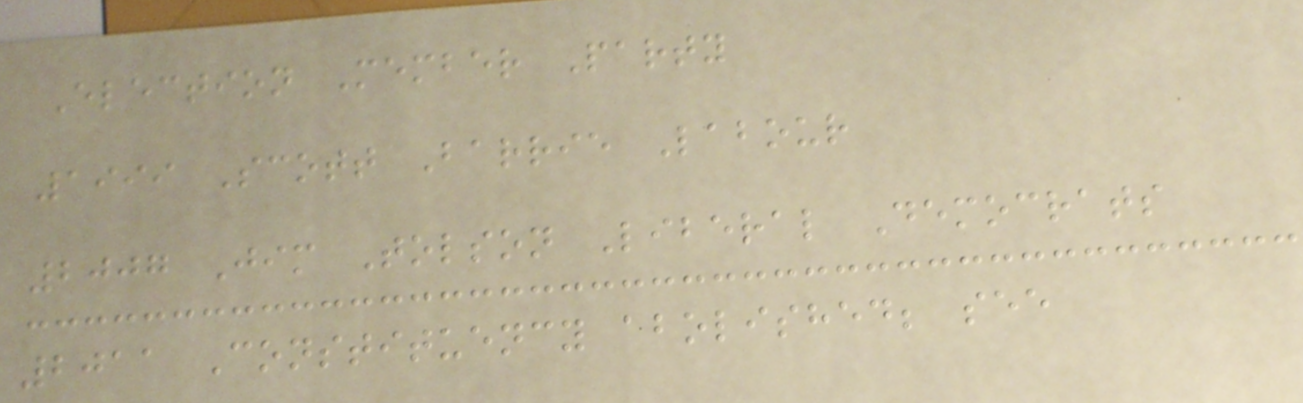Election Member Party
1999 Scott Barrie Labour
2007 Jim Tolson Liberal Democrats
2011 Constituency abolished; see
